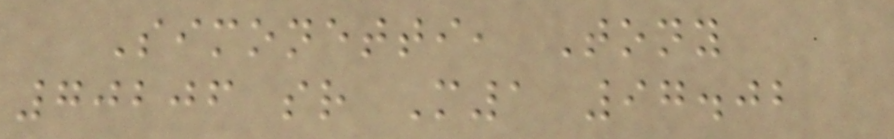Simonetti, Tony
70206 sr M1 97.02
